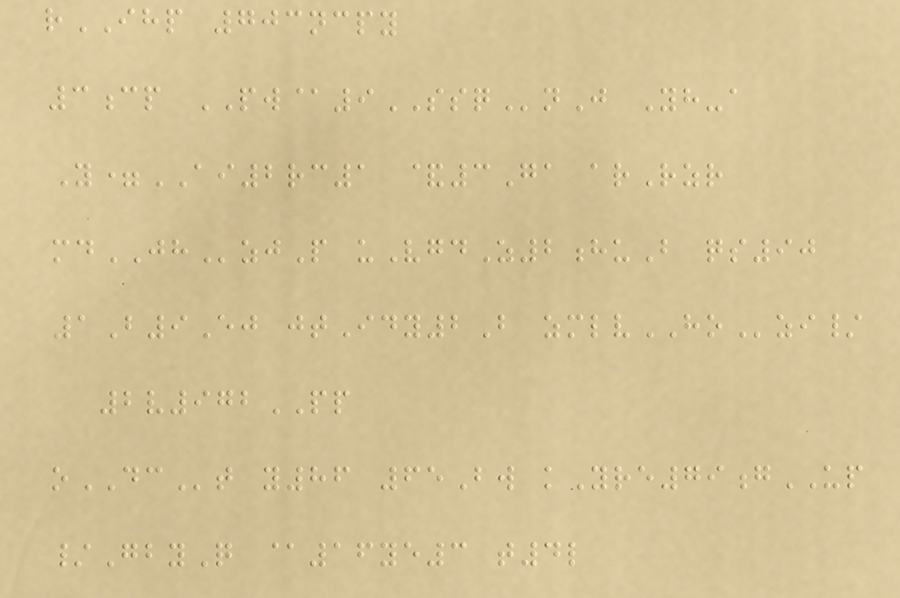rIHP 703ncpy
3cp PW@9SSQnJ Yh-a
Y=AI2rc1 &3Ga arRzr
mdJHzjP uVgdZ2huB qs90
1B9Ej jtIdy2B zmlvHOzi/
2v972PP
oDCt y86 65Bw kYre79gUP
/GbyQ @16ye3 t4l
